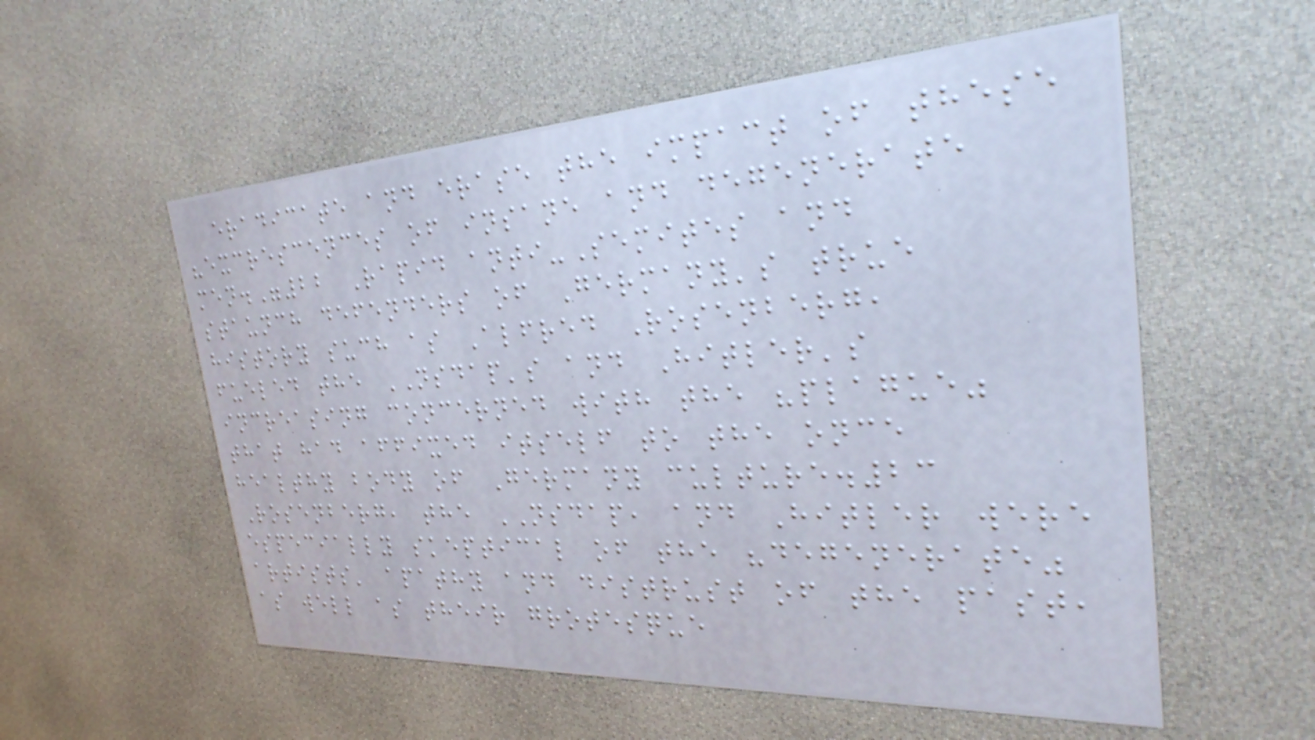eradicate and erase the impact of these
"excrescences of insane and degenerate
men."22 Rapid anti-Semites and
staunch defenders of Germany's true
history such as Alfred Rosenberg,
fueled the NSDAP's and Hitler's
increasing concerned with the "plague"
that had affixed itself to the once
healthy body of Germany culture.23
Rosenberg, the NSDAP, and Hitler were
especially skeptical of the "degenerate"
artists' apathy and distrust of the past,
as well as their grotesque
